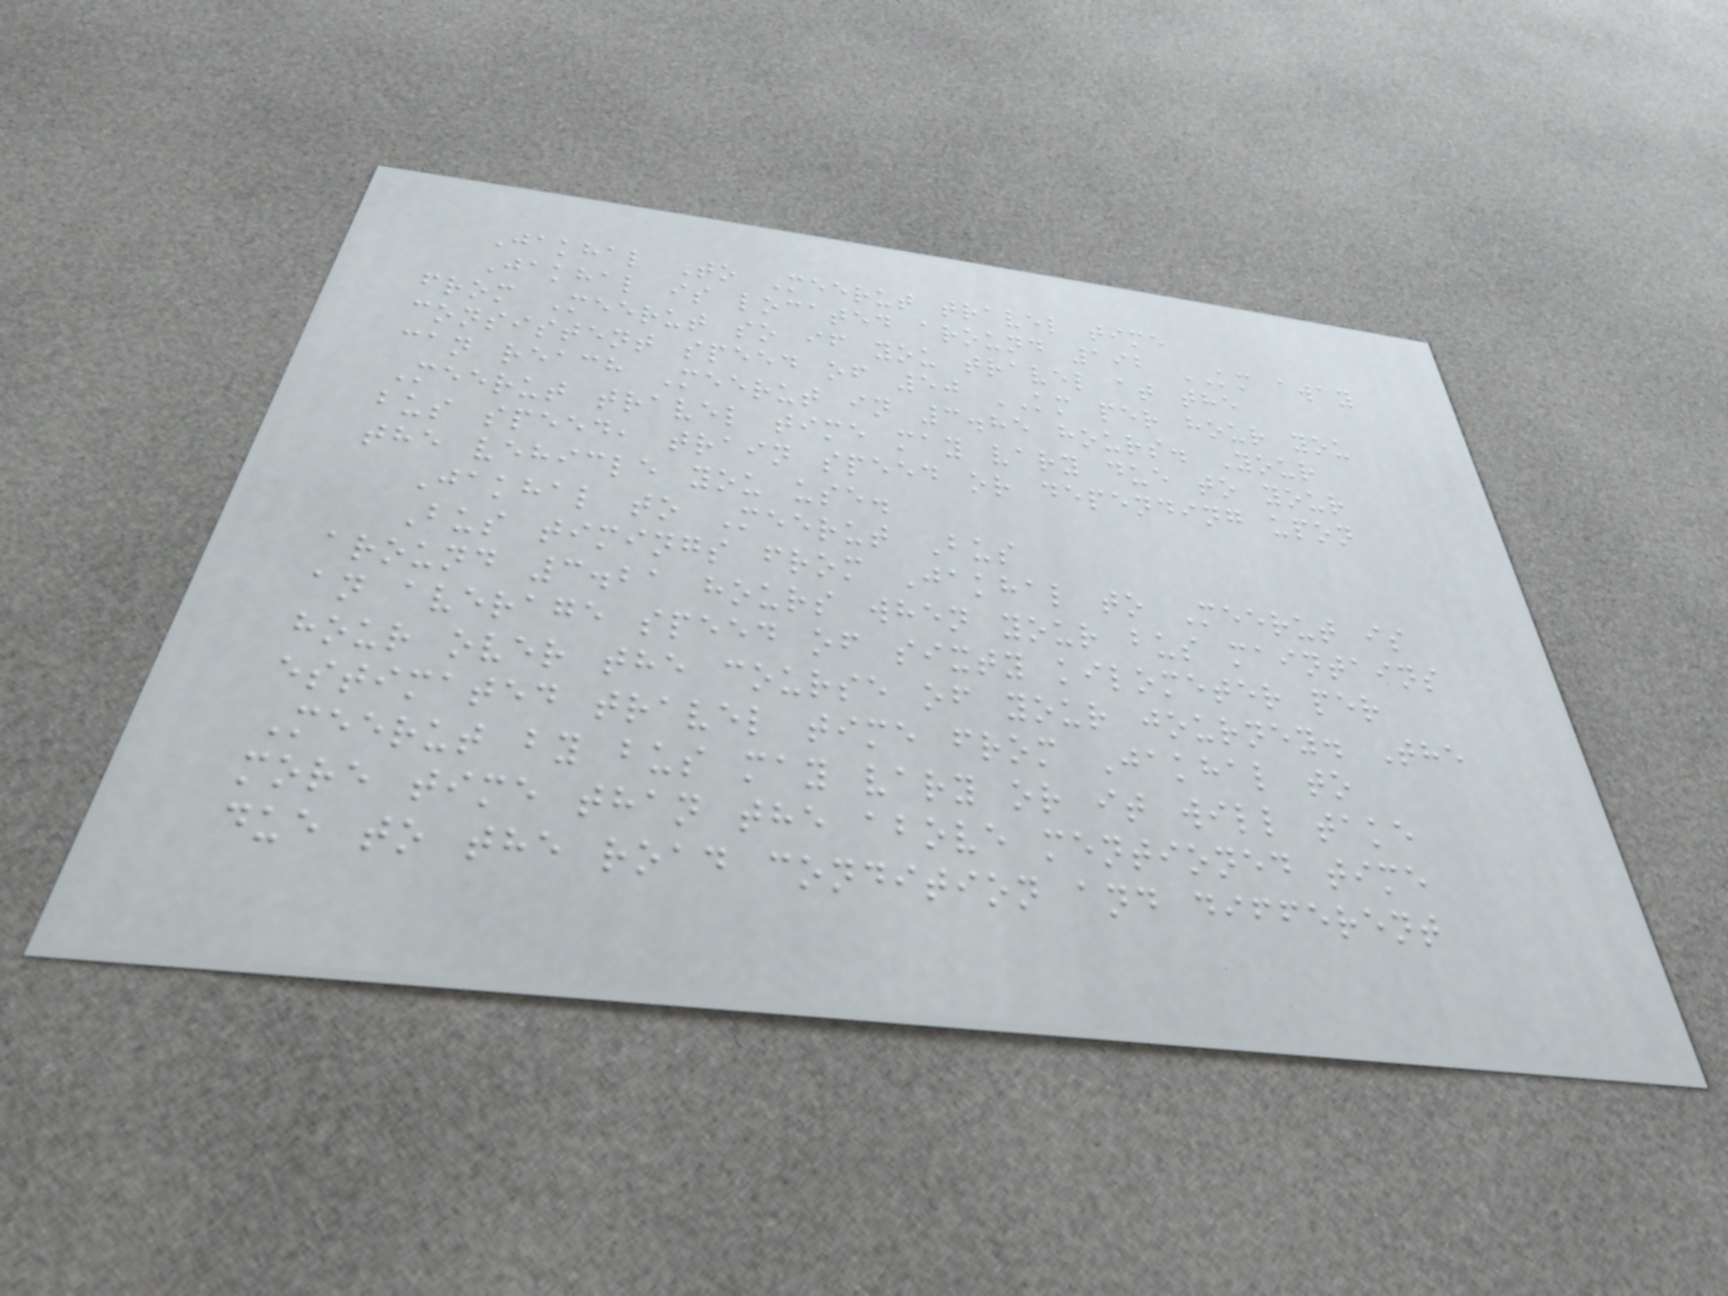Jakhal To Meerut travel time
Jakhal is located around 192 KM away
from Meerut so if you travel at the
consistent speed of 50 KM per hour you
can reach Meerut in 3.85 hours. Your
Meerut travel time may vary due to your
bus speed, train speed or depending upon
the vehicle you use.
Jakhal to Meerut Bus
Bus timings from Jakhal to Meerut is
around 3.21 hours when your bus maintains
an average speed of sixty kilometer per
hour over the course of your journey. The
estimated travel time from Jakhal to
Meerut by bus may vary or it will take
more time than the above mentioned time
due to the road condition and different
